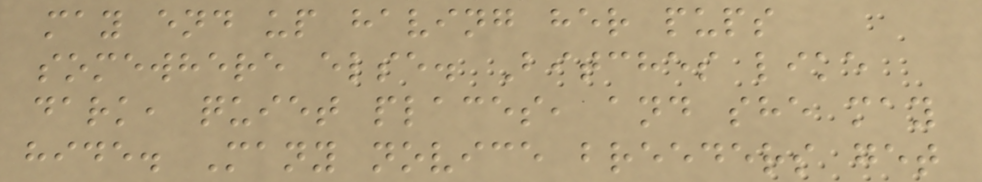may end up having her pups
somewhere else. Bitches like
dark, quiet places, and she may
hide. Many novice breeders get
